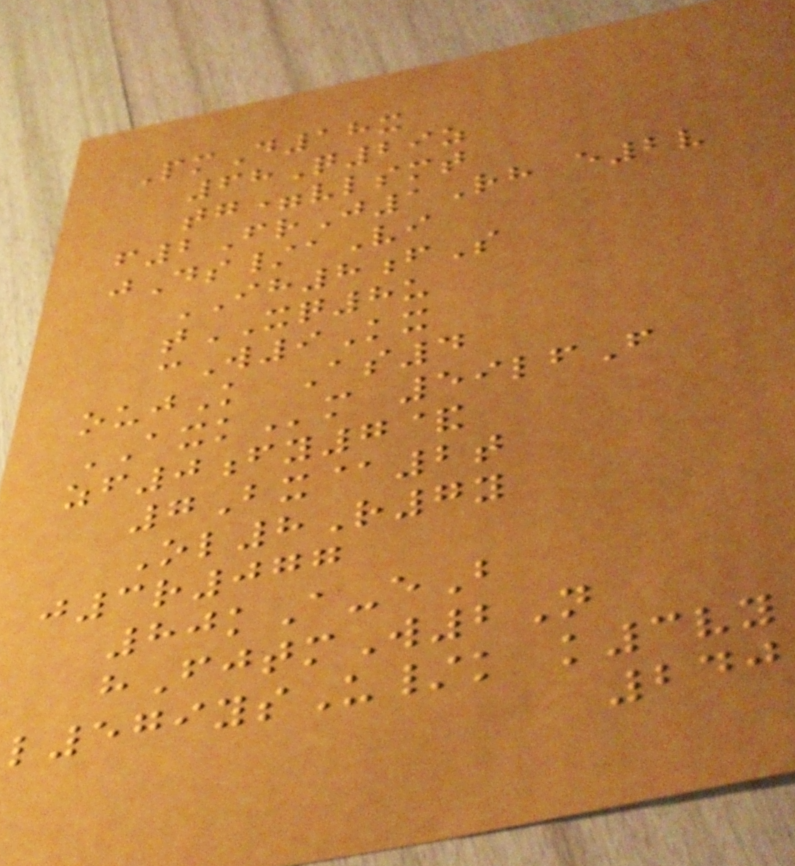PmD18x
68Q29z
tg=vlsmt
f2FrJ1Rh e2v
jDs/aVi
IH8fS
tXQ8u
cW9Kx
oujK As4
AXKm 59lfF
zf0fy7&
7Bx@2t
Ol8R7y
j3r077
80kA-eB
hFjtmW2N
l579ysU/k k3vy
240
